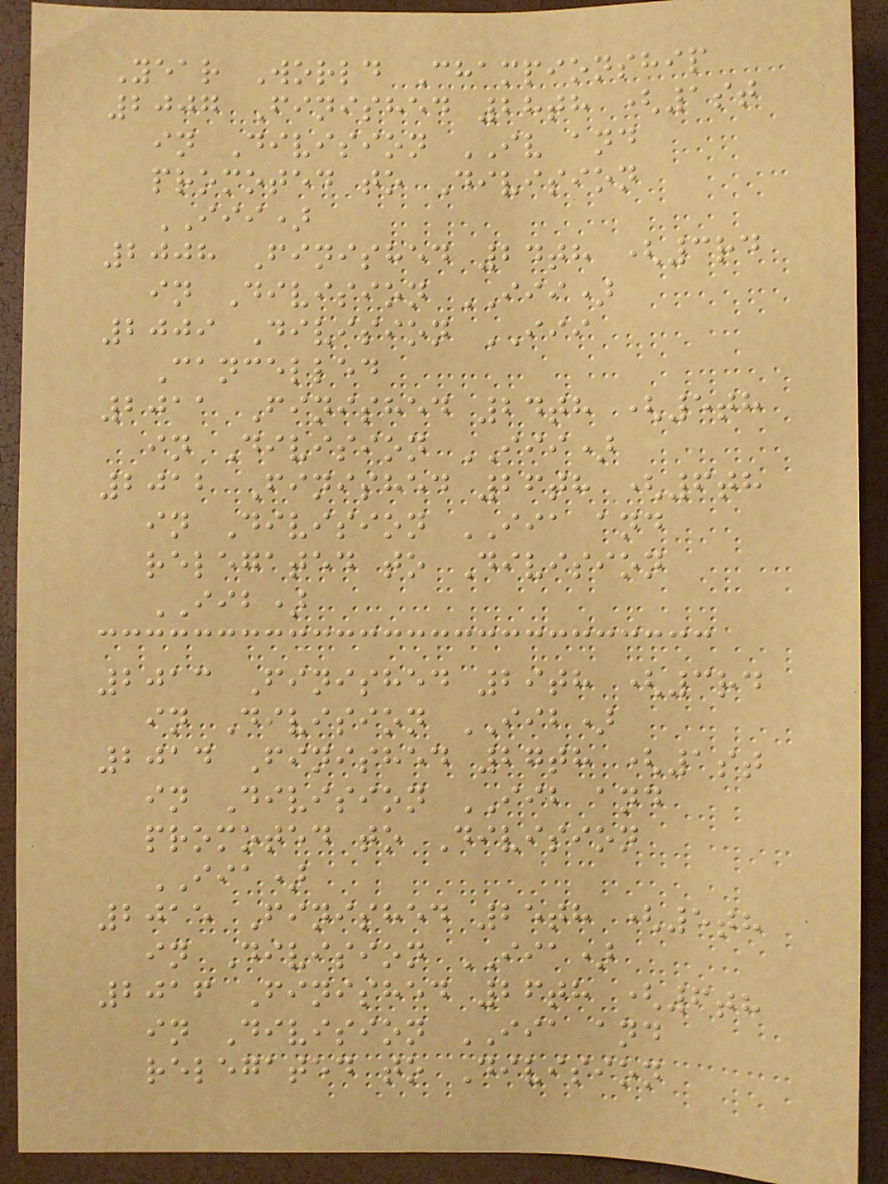Year World Championship
2007 Finished 28th (1st
in Division IV and
promoted to Division
III)
2008 Finished 24th (3rd
in Division III)
2009 Division III
Cancelled
2011 Finished 24th (5th
in Division III)
2012 Finished 26th (6th
in Division IIA and
relegated to Division
IIB)
2013 Finished 29th (3rd
in Division IIB)
2014 Finished 27th (1st
in Division IIB and
promoted to Division
IIA)
2015 Finished 25th (5th
in Division IIA)
2016 Finished 26th (6th
in Division IIA and
relegated to Division
